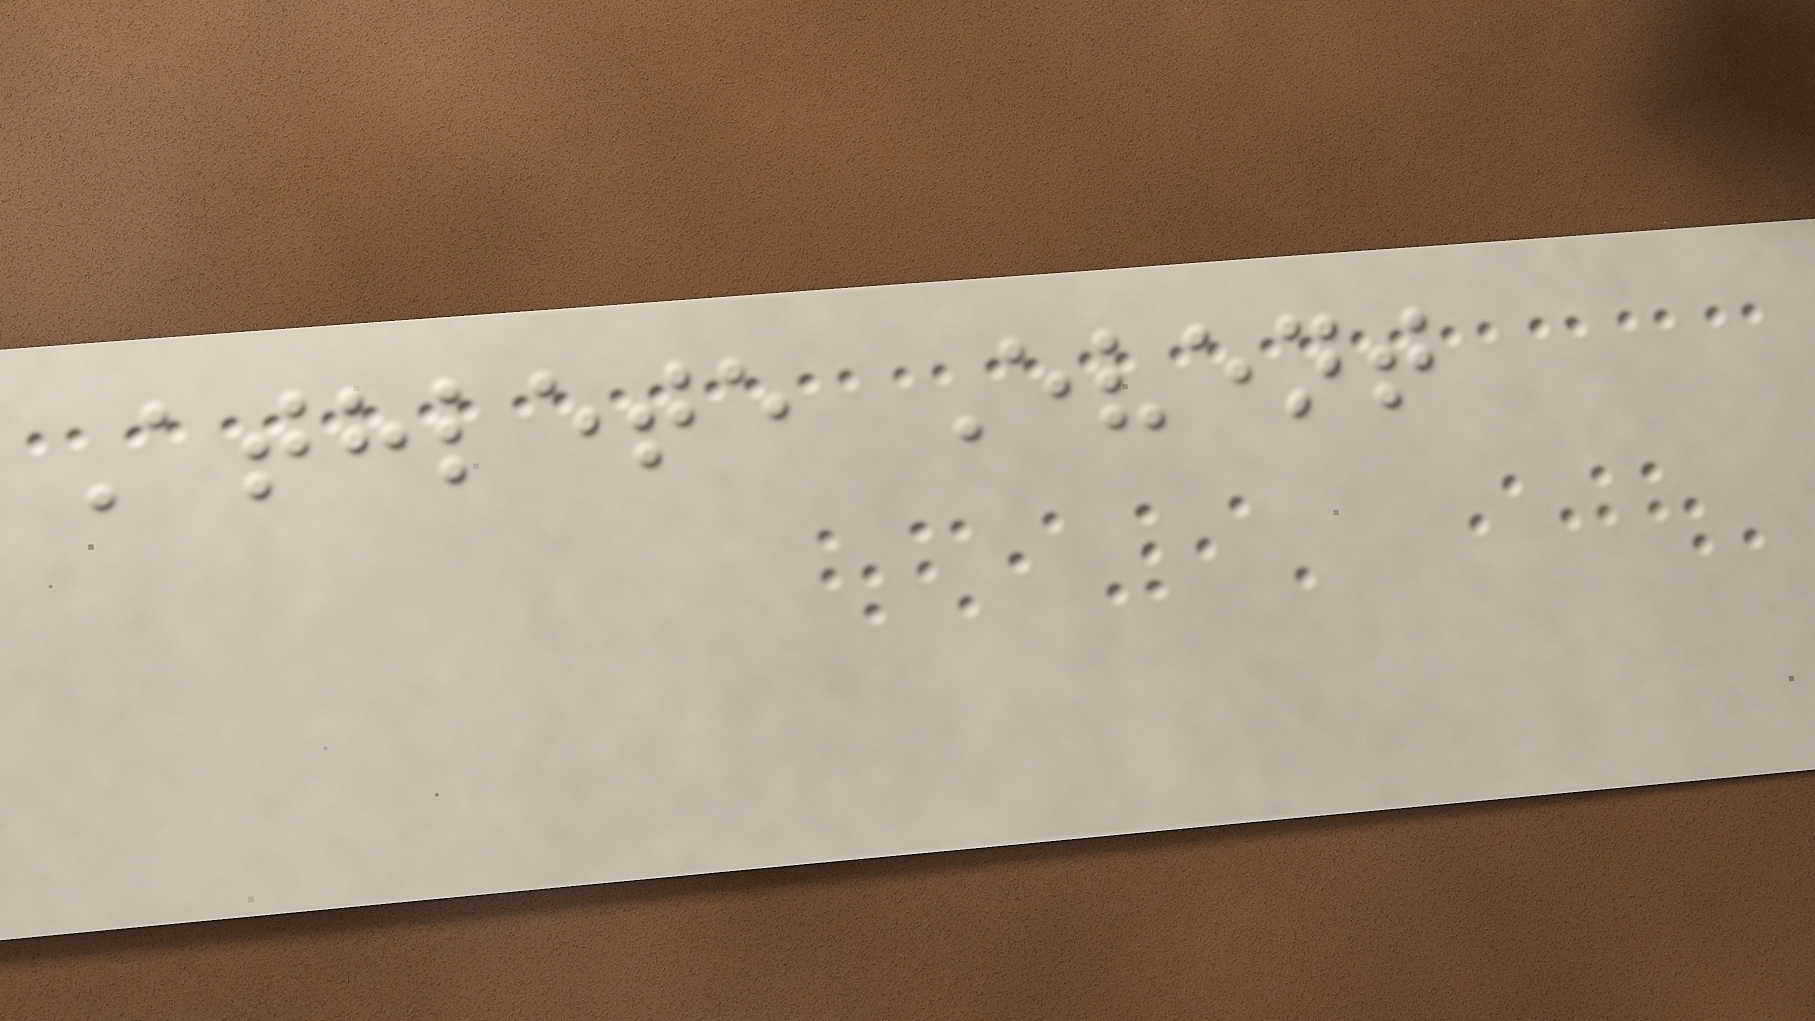Athlete Event
